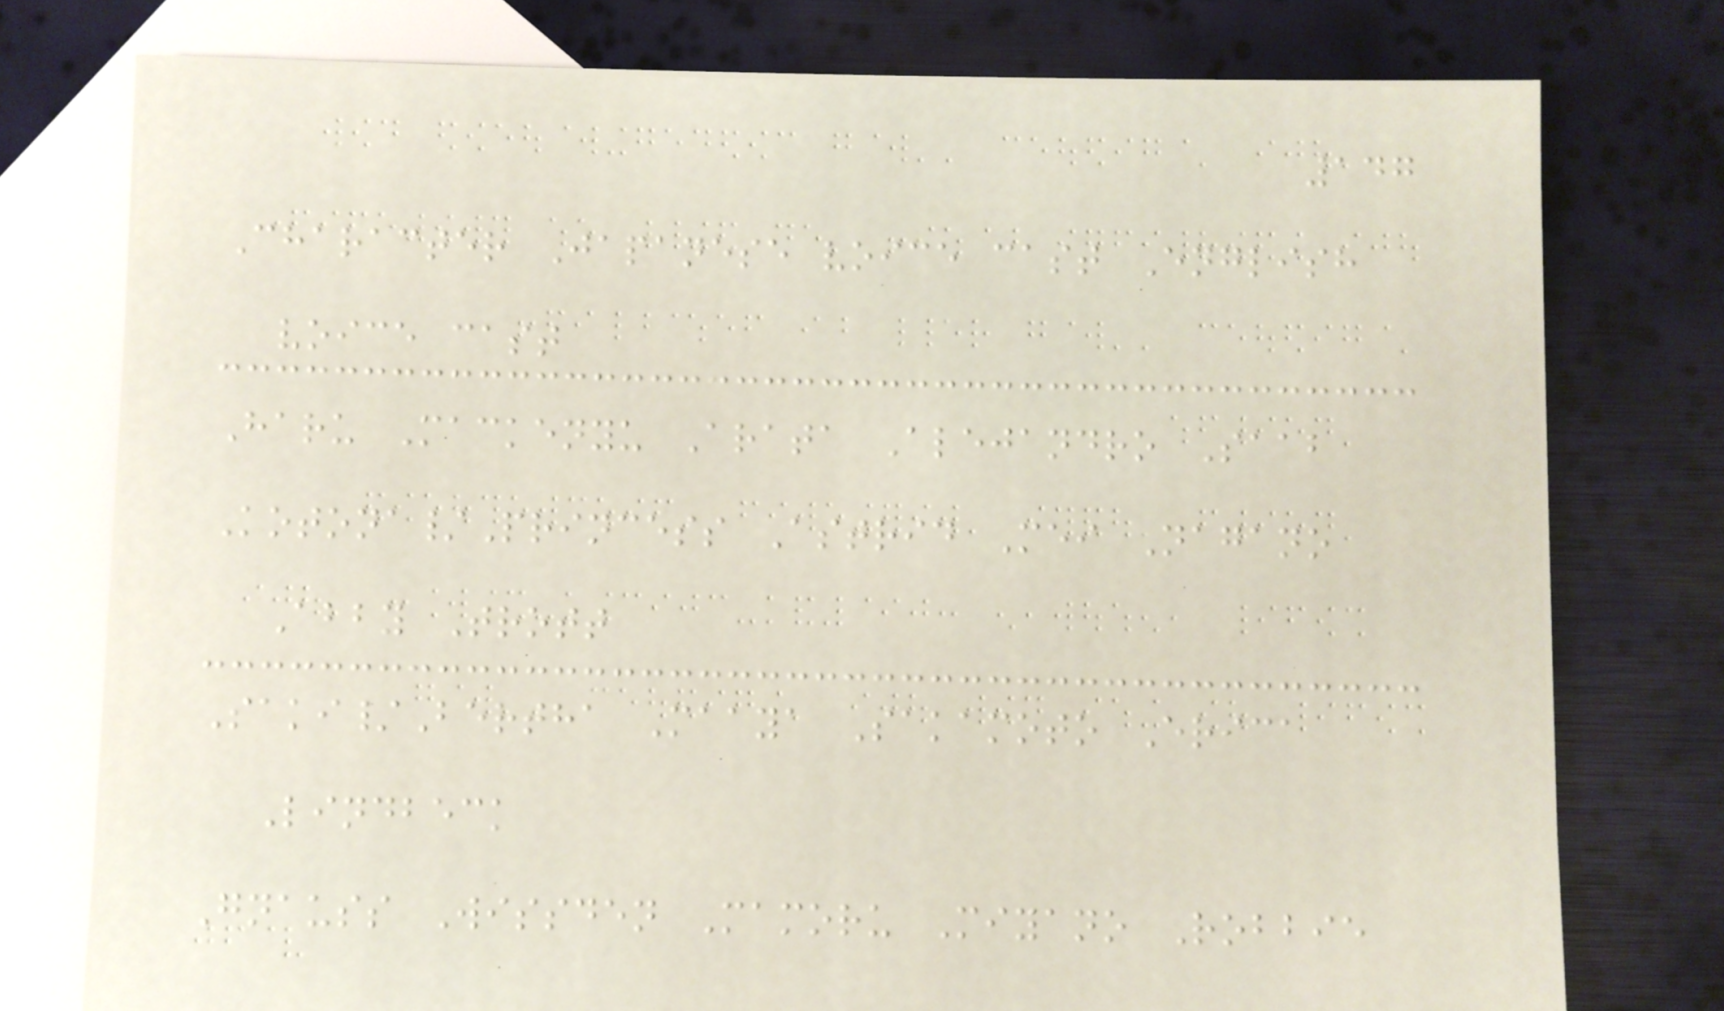147
Character Japanese voice cast English
voice cast
Haru Mackenyu Arata Alejandro Saab
Kotona/Princess Astrid Mei Nagano
Abby Trott
Saki/Bertha Maaya Sakamoto Erica
Lindbeck
Gnauss Wissden Mamoru Miyano Robbie
